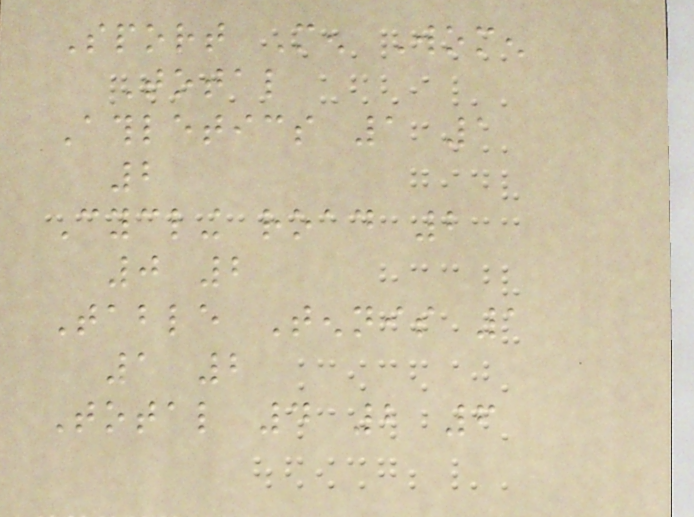Sport Men Women
Total
Athletics 1 1
2
Cycling road 2
0 2
Table Tennis 1
1 2
Total 4 2 6
